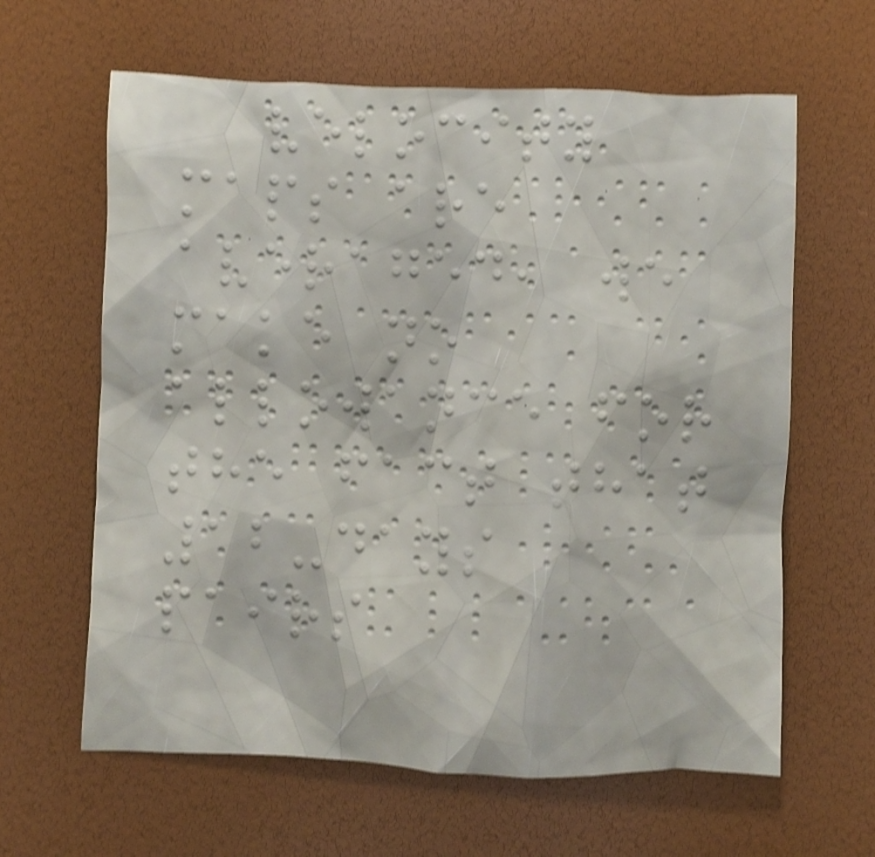velocity
maps are
averaged, we
make no
allowance for
the fact that
12-days
pairs
